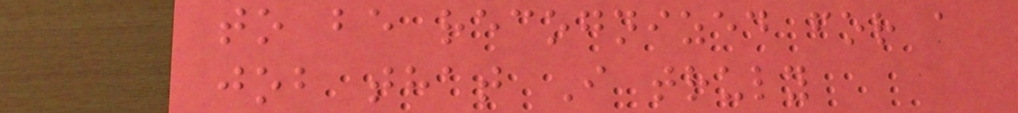to be recognized for a
job that I truly
